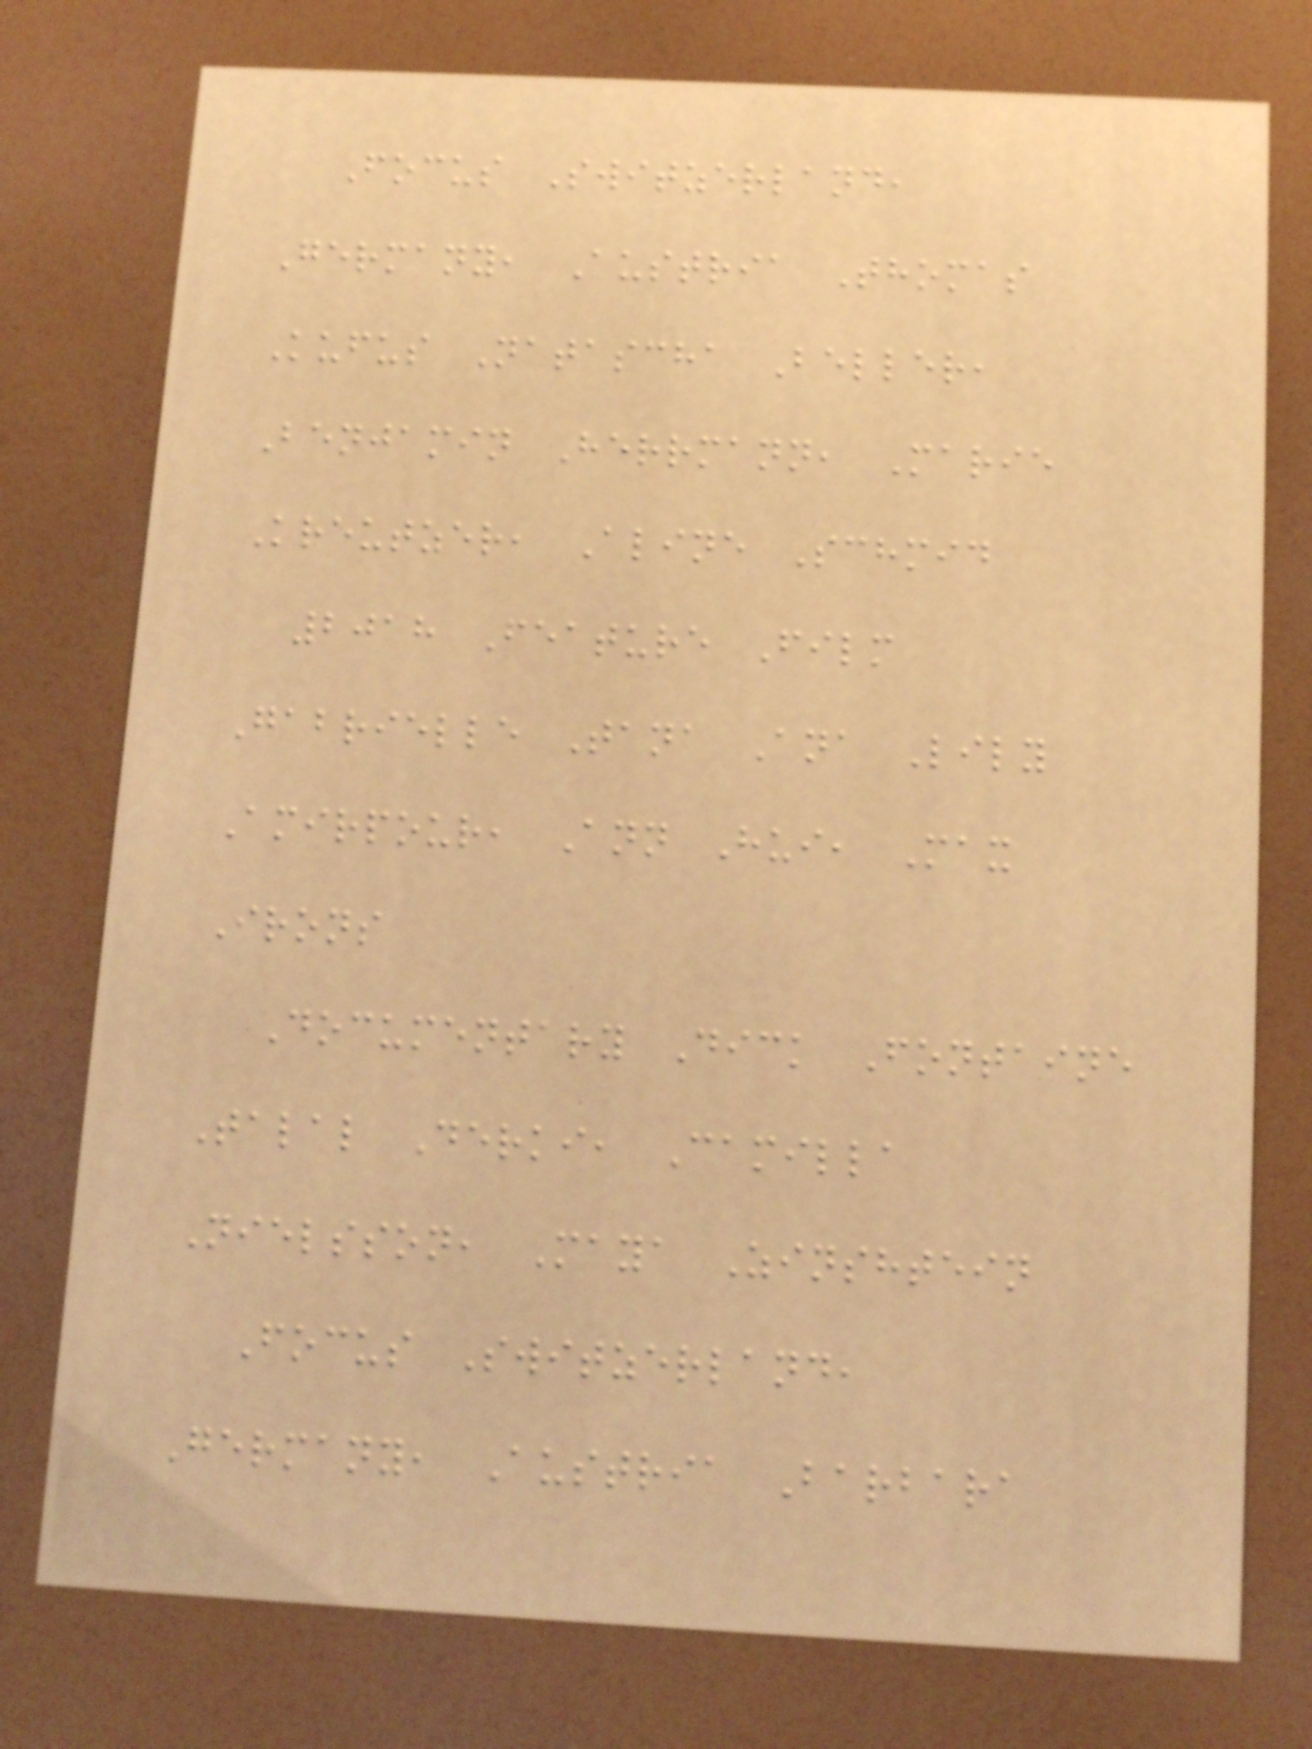Focus Switzerland,
Germany, Austria Thomas
Kufus Natascha Beller,
Benjamin Herrmann, Marie
Kreutzer, Aline Schmid
2018 Feature Film
Gabrielle Tana Ana Lily
Amirpour, Ann Hui, Max
Irons
Documentary Dick Fontaine
Talal Derki, Camilla
Nielsson, Maya Zinshtein
Focus Switzerland,
Germany, Austria Barbara
